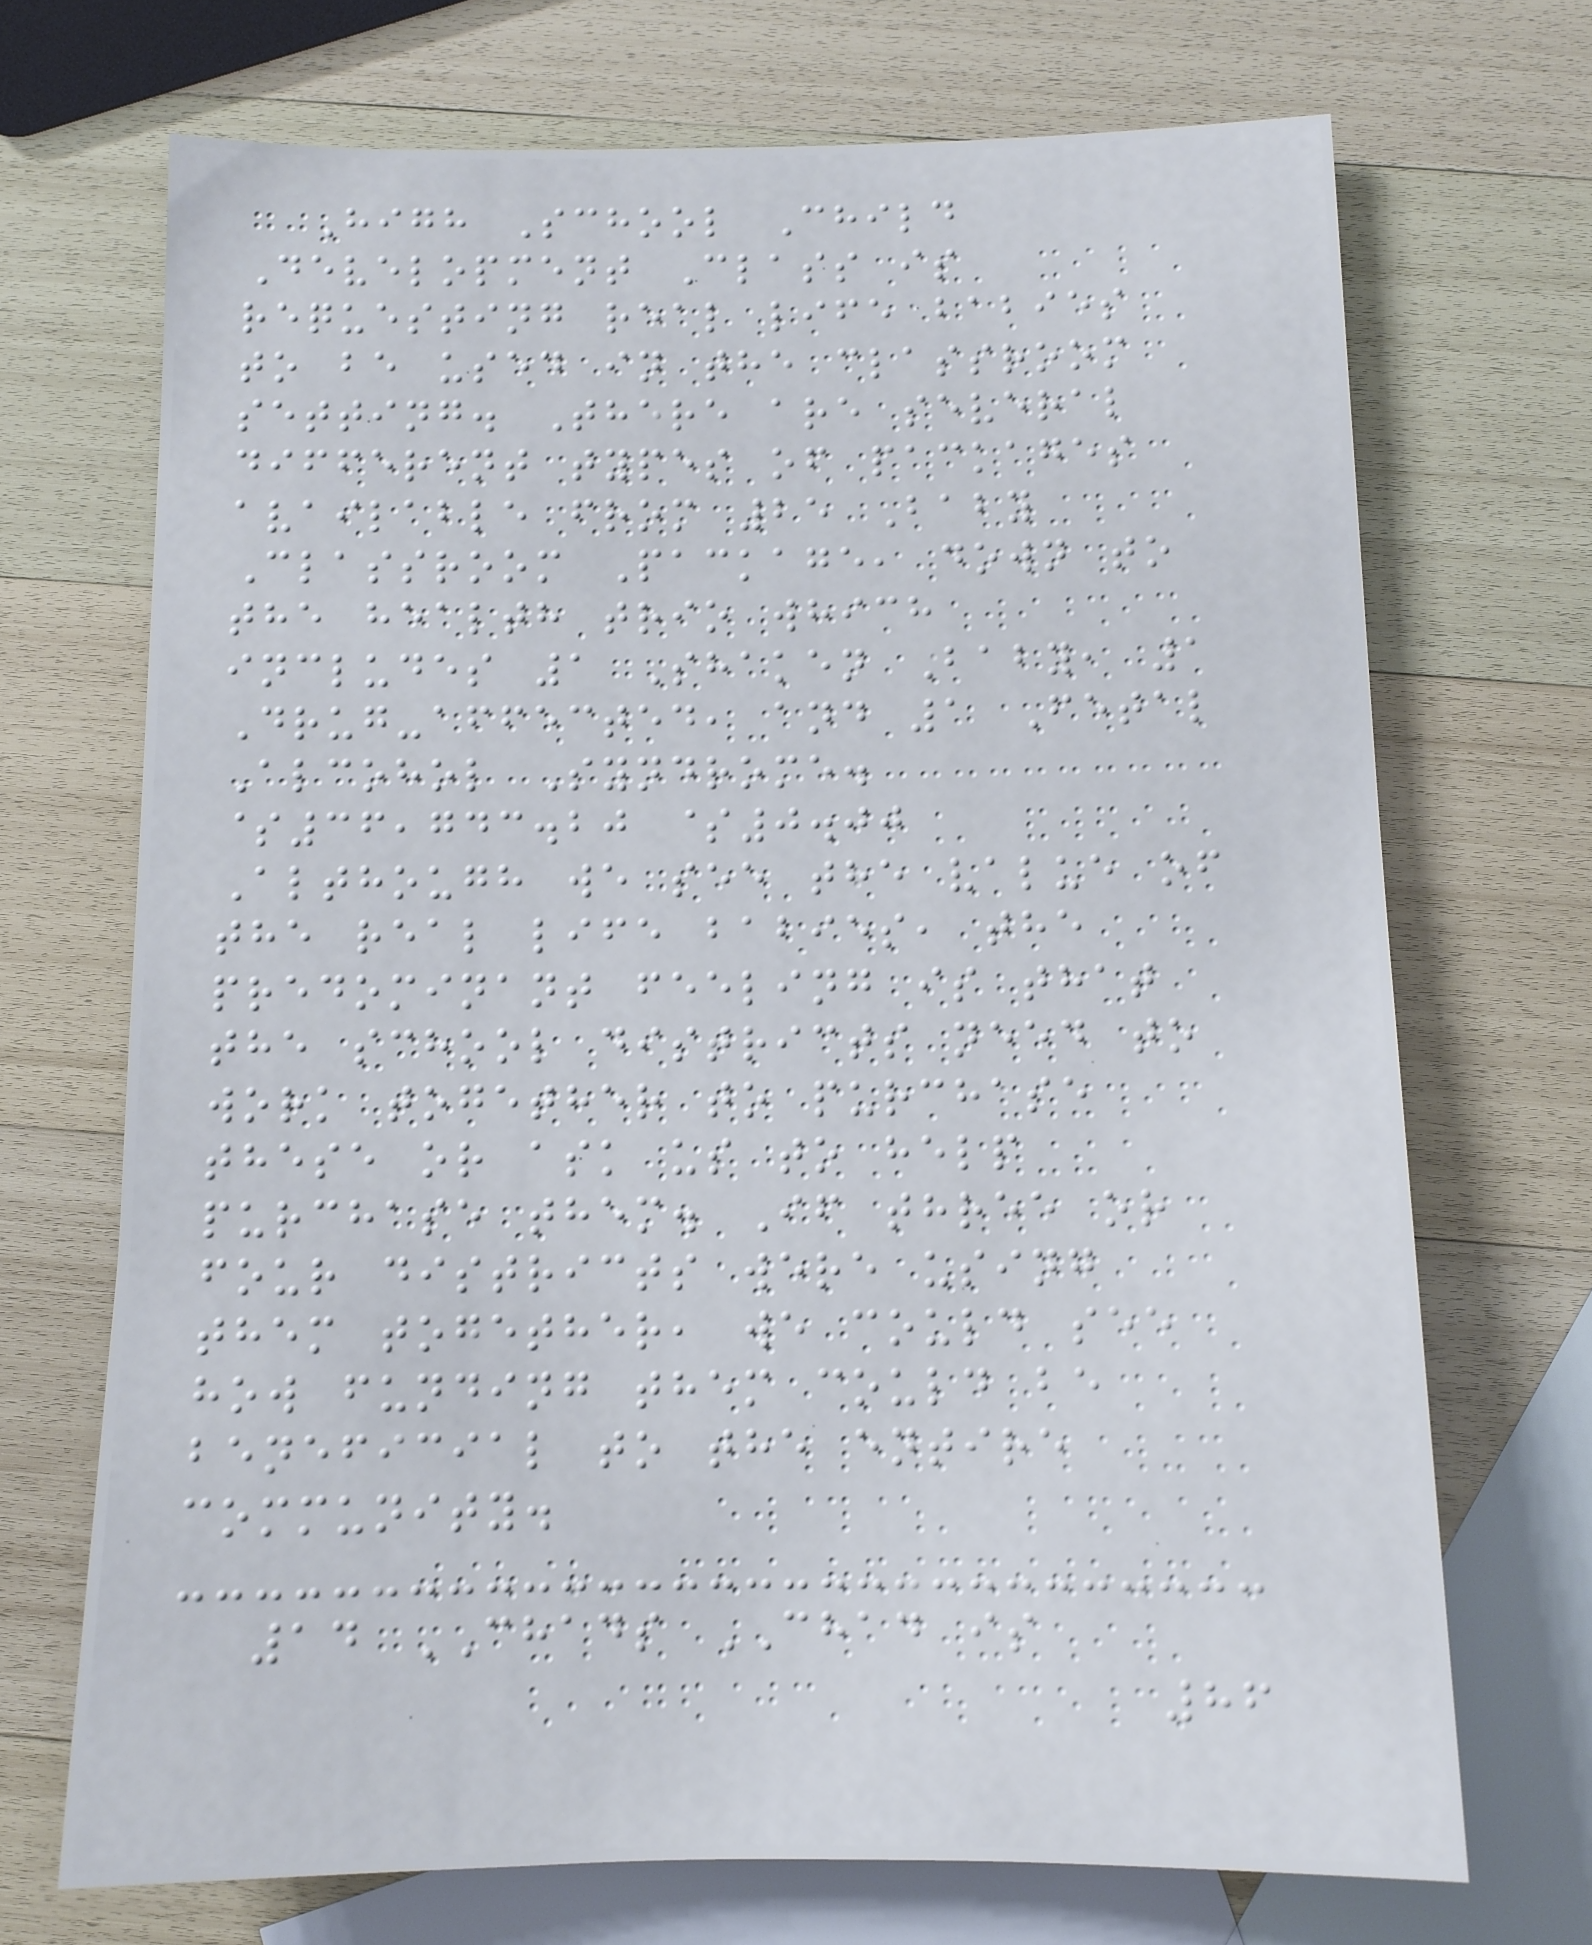High School Child
Development Class is
requesting real life babies
to be used in the classroom
setting. There are several
different types of packages
available from 25 Baby
Classroom Package, down to
the health trio which
includes 1 Shaken Baby, 1
Drug-affected, and 1 Fetal
Alcohol Syndrome.
$36,743.20 $0.00
Although we see the value of
the real life babies, the
predominant feeling is that
the school districts need to
work together to purchase
these or ask us to help
purchase them. If three or
four districts were using
them together, we could see
how funding them could be
beneficial to the entire
community.
14 CHADS CHAD is
86
